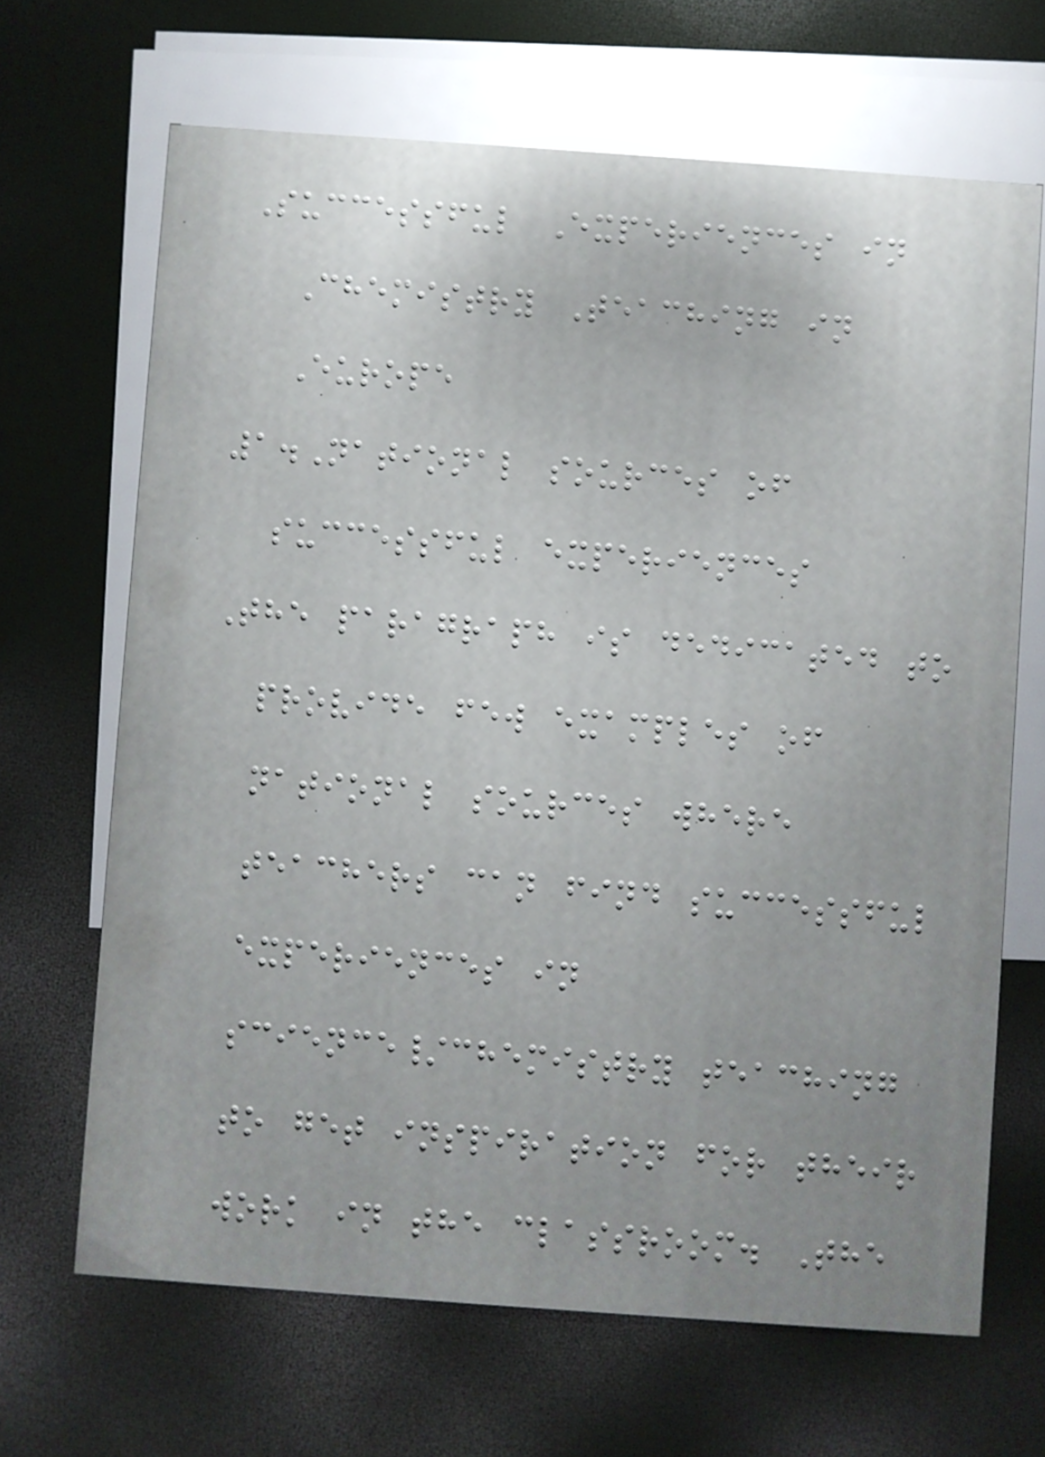Successful Experiences in
Chemistry Teaching in
Europe
1.National sources of
successful experiences
The paragraph is dedicated to
provide few examples of
national sources where
teachers can find successful
experiences in
science/chemistry teaching
to get inspiration for their
work in the classroom. The
